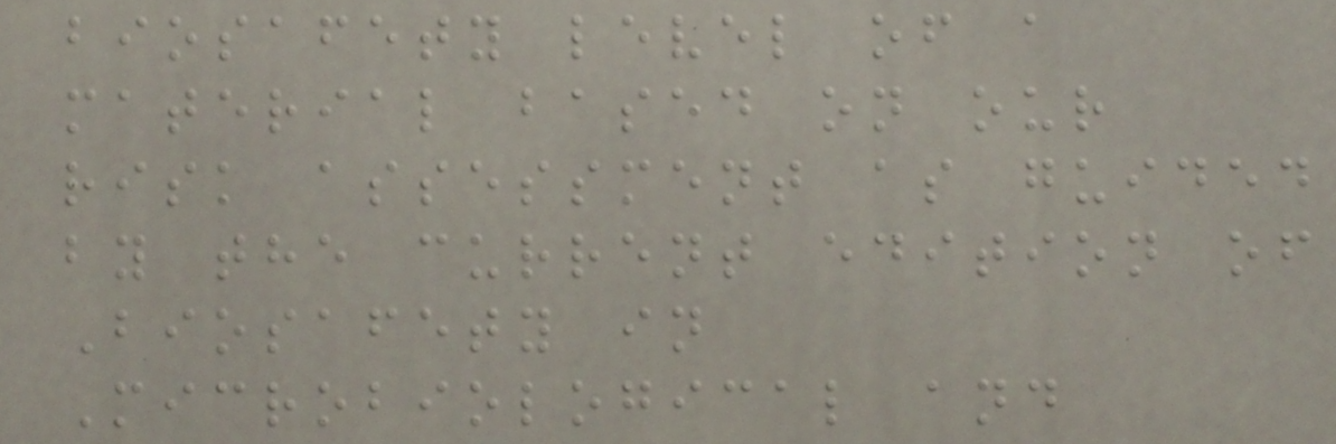biosafety level of a
material based on our
risk assessment as guided
by the current edition of
Biosafety in
Microbiological and
